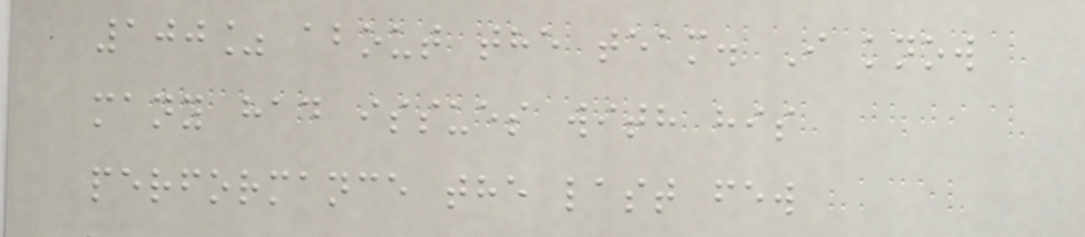100% about the team. I know
many had issues with his
performance the last few
